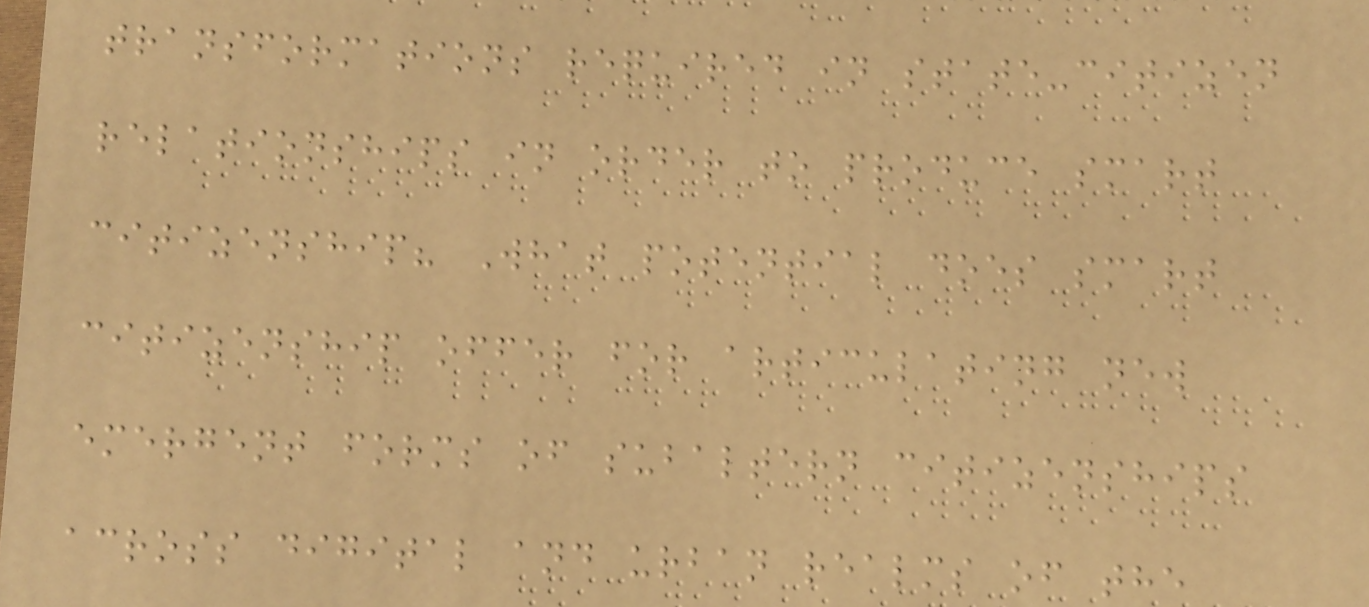transformations required in state-citizen
relationships in order to produce smart
citizenship? What potential does smart
citizenship offer for articulating new
emergent forms of subaltern citizenships
across digital and urban realms of the
